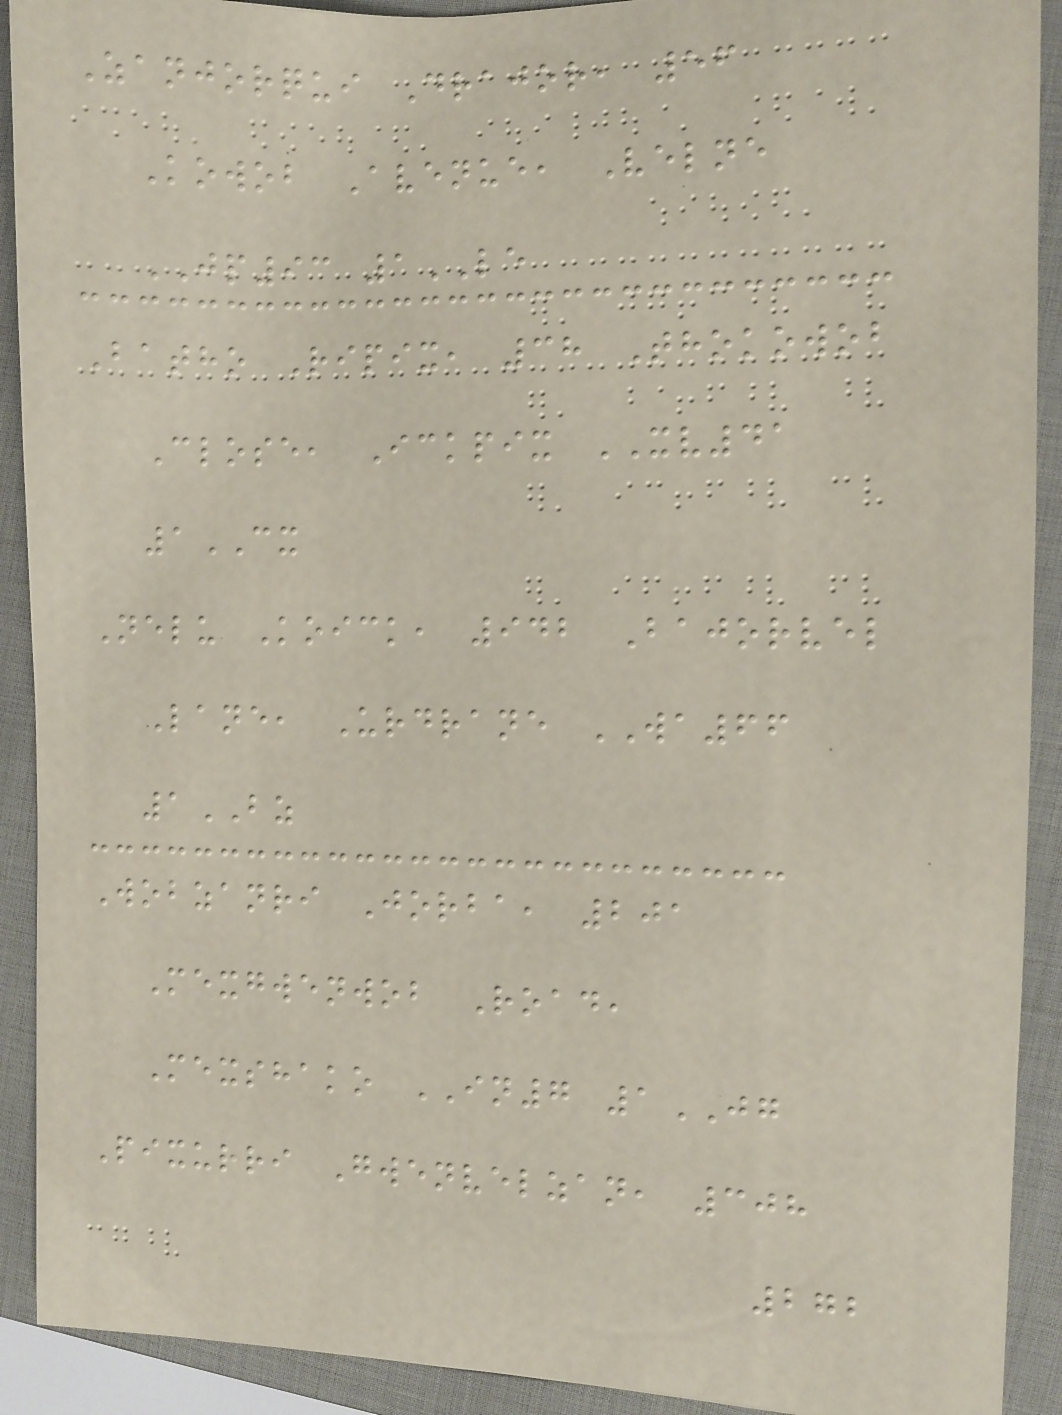Zanjorqui Drajor, 56
Kowob Avenue, Velne
JP93 1LE
Batho Ripix, 38 Thokowob
Close, Ickpix XV41
1CX
Nelu Koick, 942 Bajorvel
Lane, Urdrane WA66
1BZ
Wobzanri Jorba, 201
Mexgwenwob Road,
Mexshako IN7 1JG
Pixurri Gwenvelzan, 308
272
